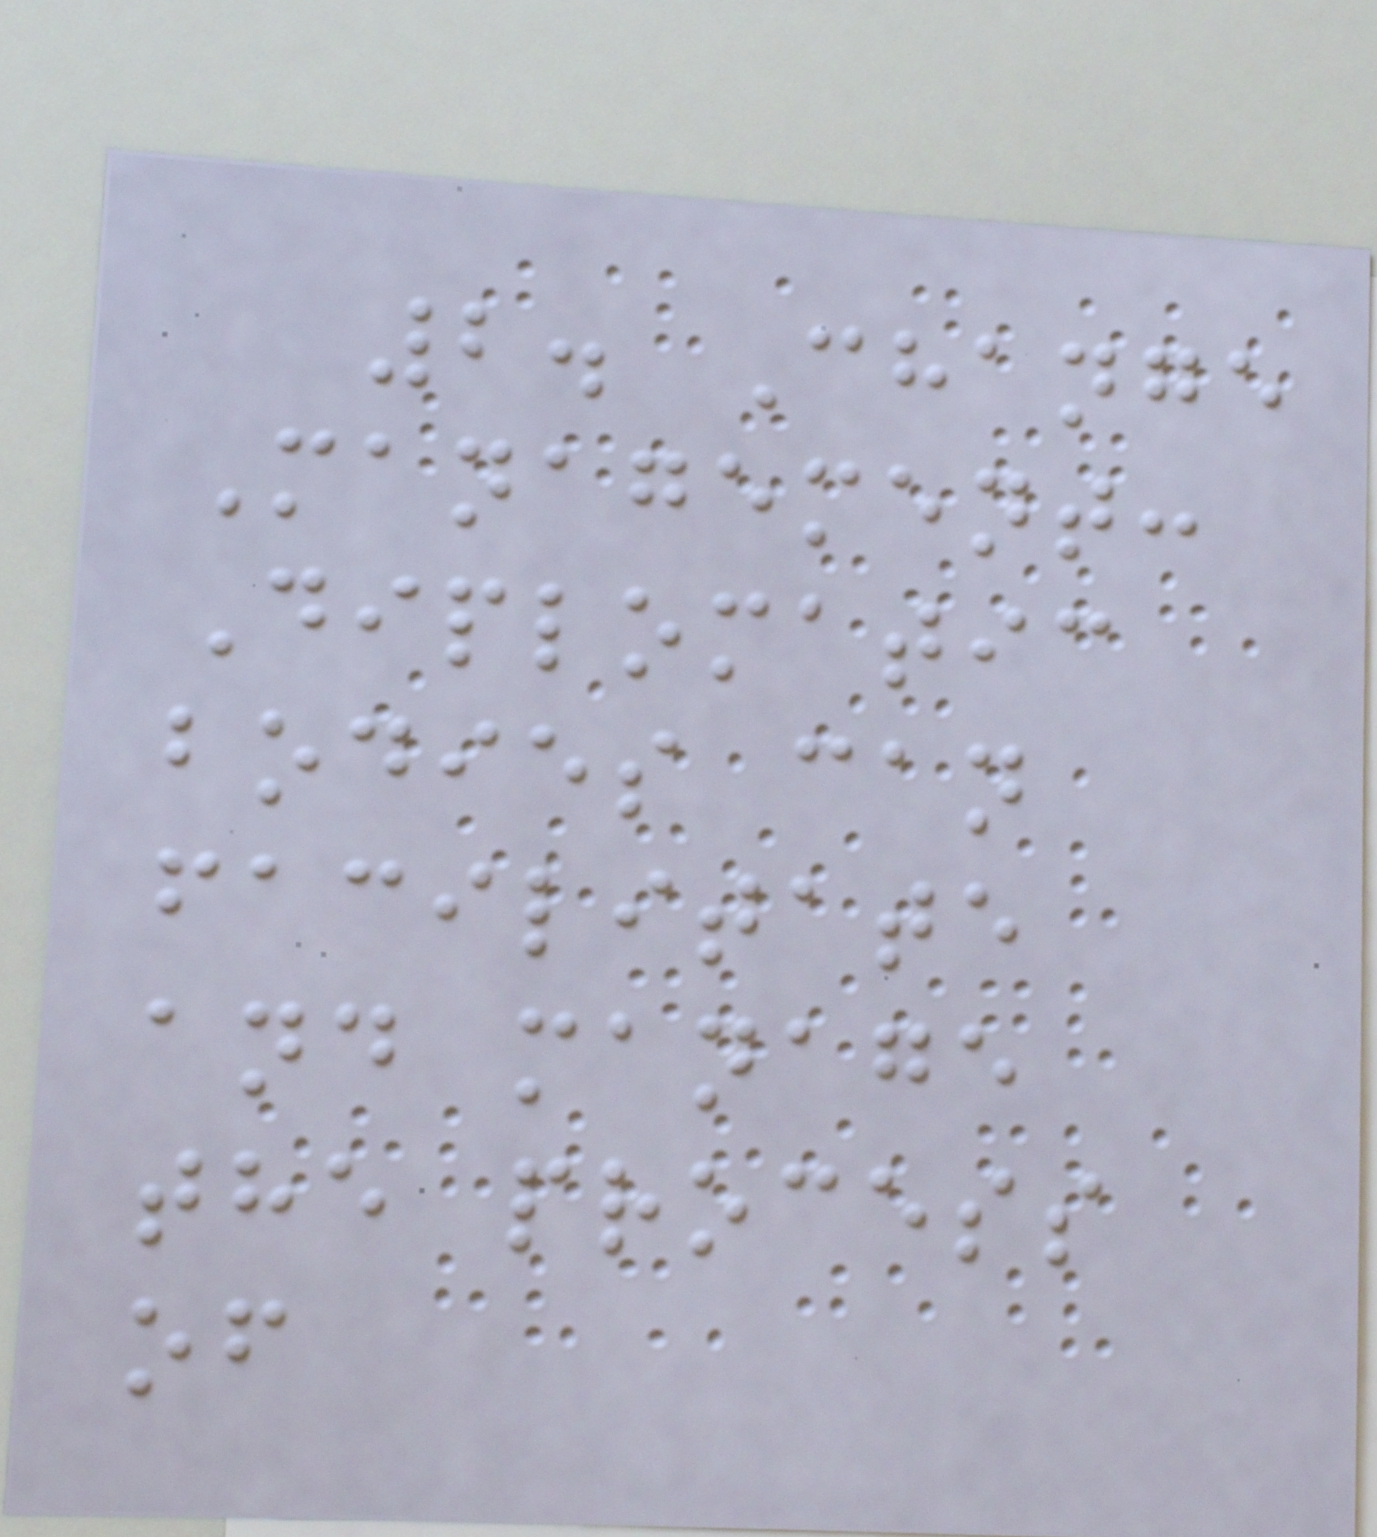2. Change
Management:
Diplomatic
bodies can
facilitate
and manage
the process
of
